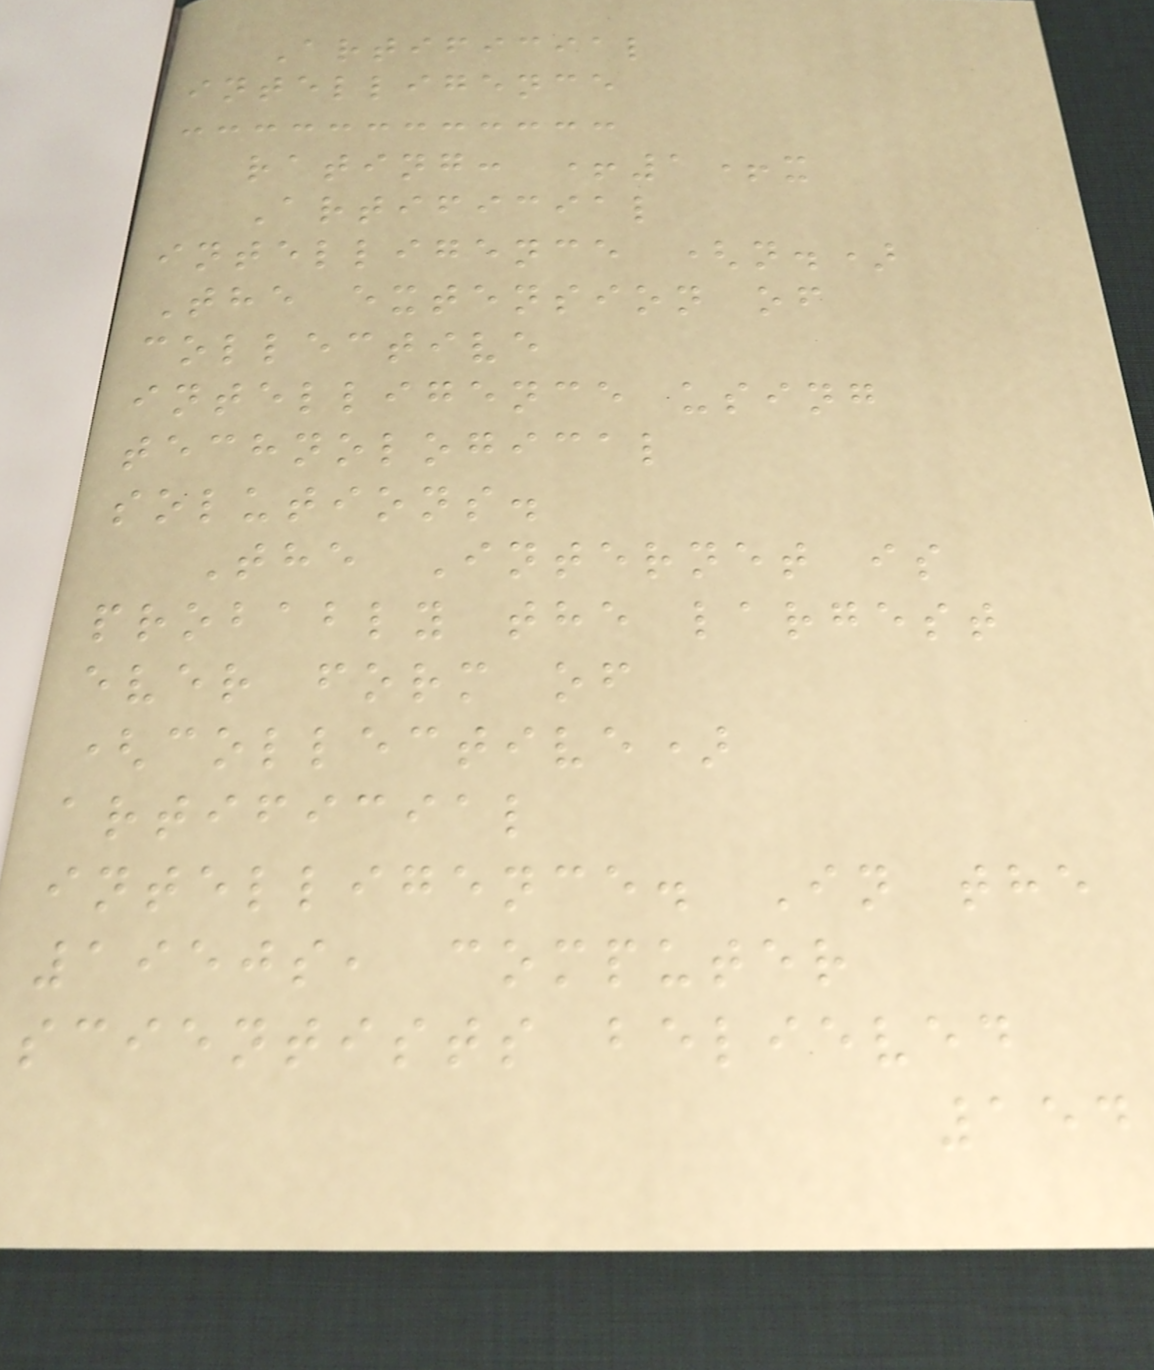Artificial
intelligence
rating: +1+x
Artificial
intelligence (n.)
The extension of
collective
intelligence using
technological
solutions.
The Internet is
probably the largest
ever form of
(collective)
artificial
intelligence. In the
1950s, computer
scientists believed
154
